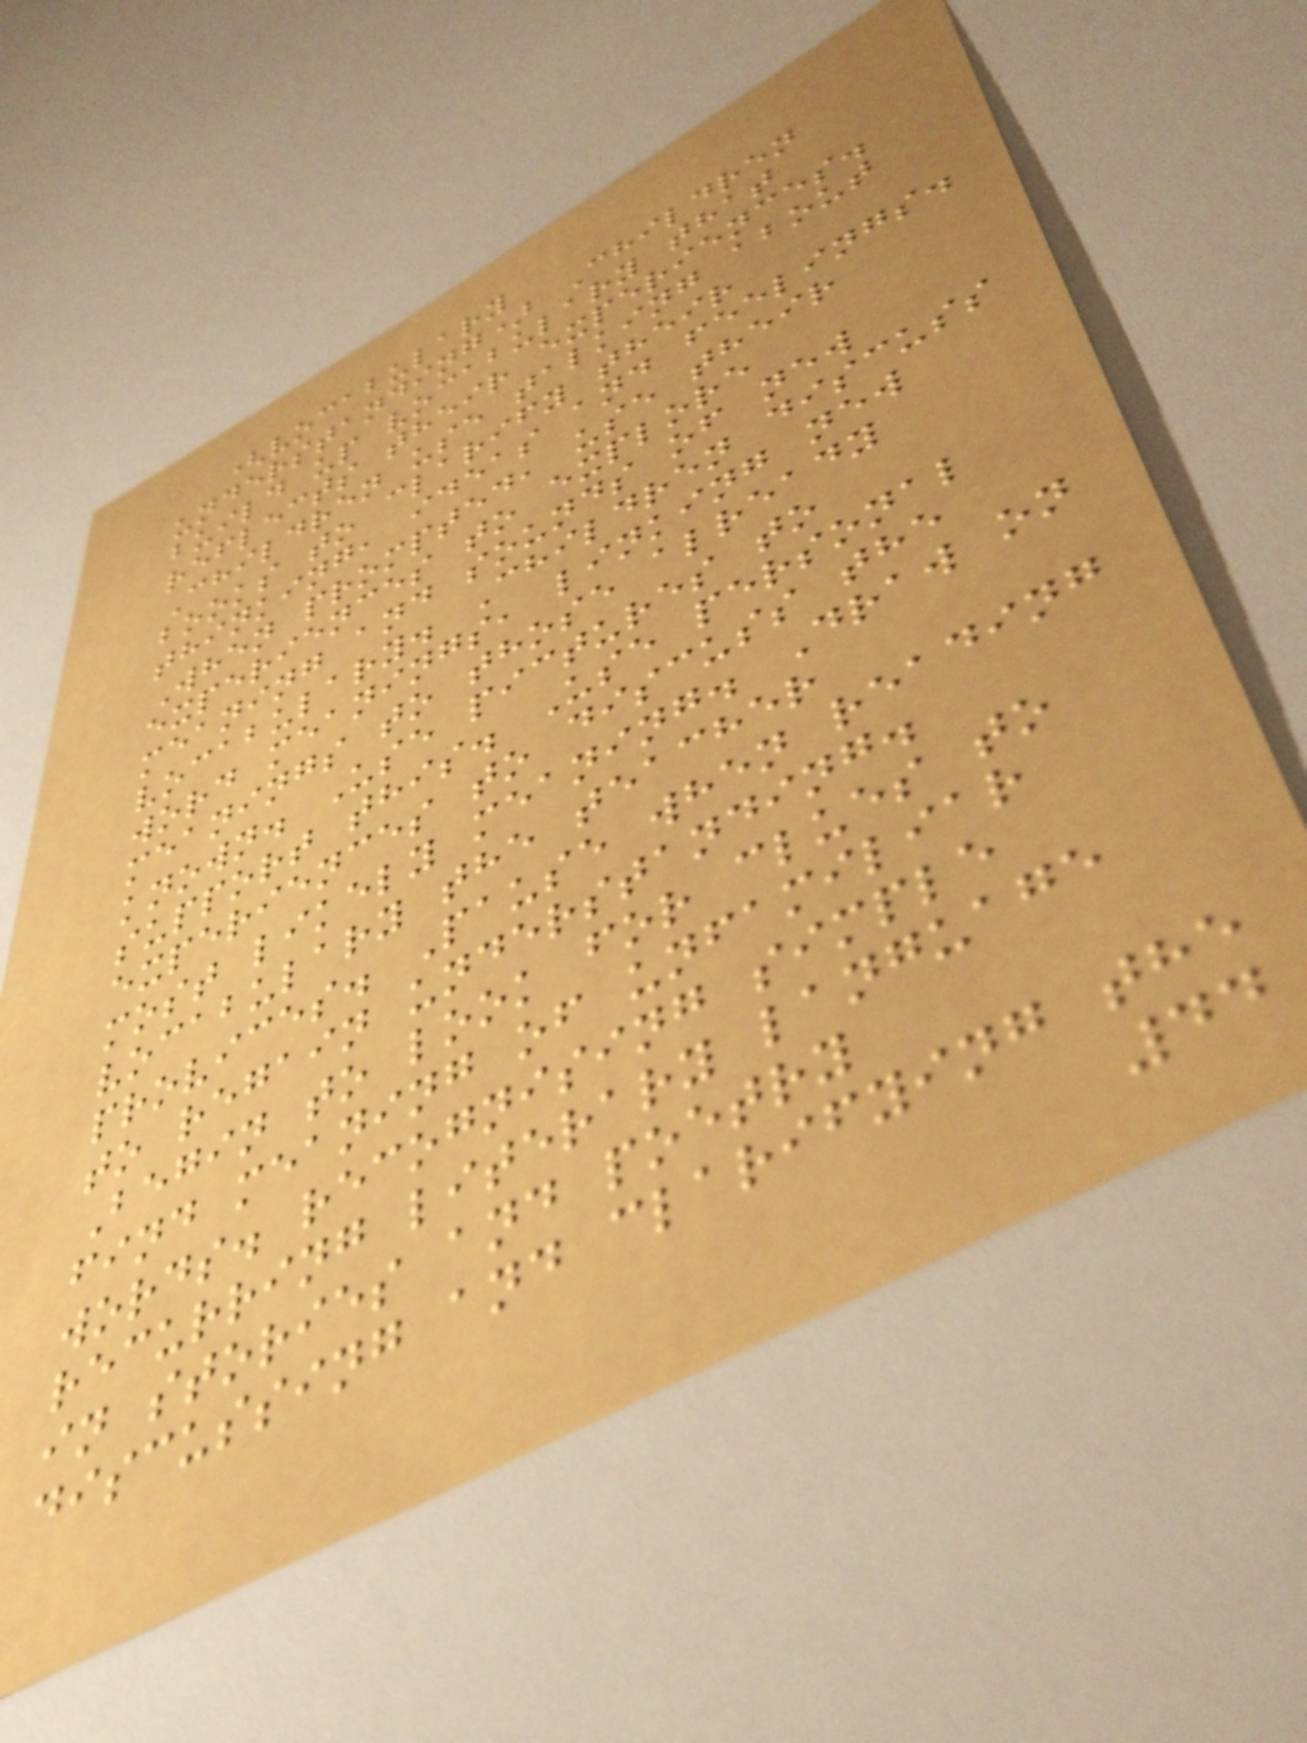(vocabulary
understanding) Children
build up vocabulary that
reflects their experiences.
Children use talking about
books to clarify their
thinking, ideas and feelings.
When prompted, use their
experiences to explore
meaning and sounds of new
vocabulary. Children discuss
word meanings, linking new
meanings to those already
known. Use pictures to
support this. Use personal
experiences to discuss the
most likely meaning. Draw on
vocabulary the teacher
provices. Pause when reading
to regain understanding.
Begin to look for clues to
find meaning of unfamiliar
words. recognising simple
recurring literary language
in stories and poetry
discussing and clarifying the
44
